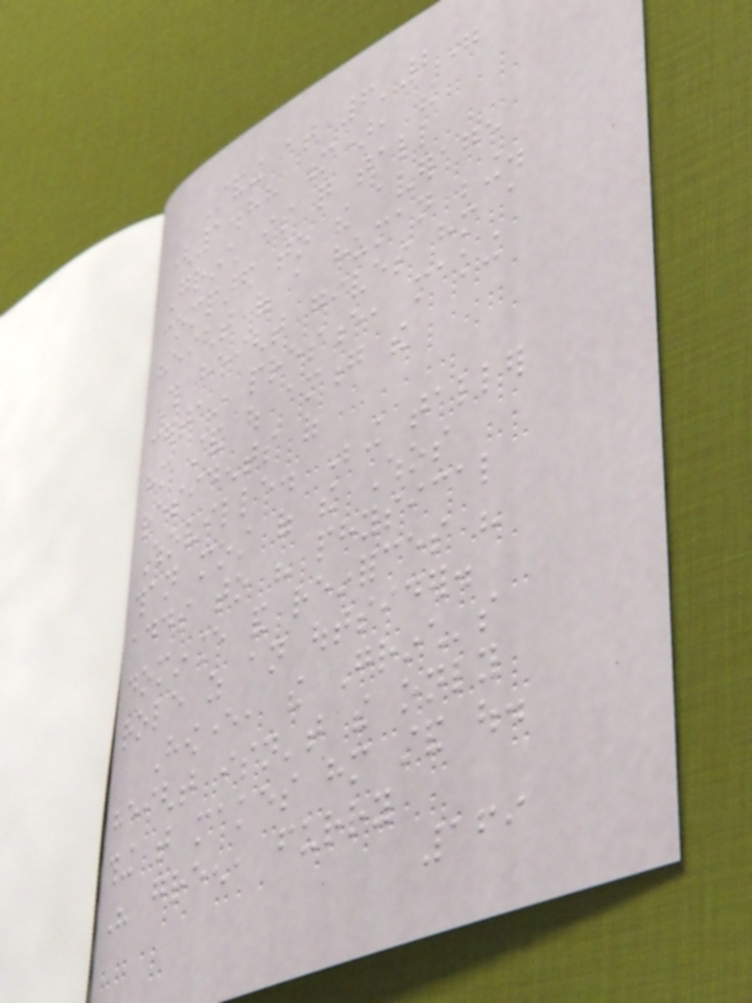Standing at 6'2"
(1.88 m), the
Grinch is quite tall
compared to the average
height of a human being.
This height gives him a
certain presence, making
him stand out among the
residents of
Whoville. Being taller
than most of the Whos
adds to his physical
dominance and reinforces his
role as an outsider.
However, the Grinch's
height isn't the only
thing that makes him stand out.
His green, furry
169
